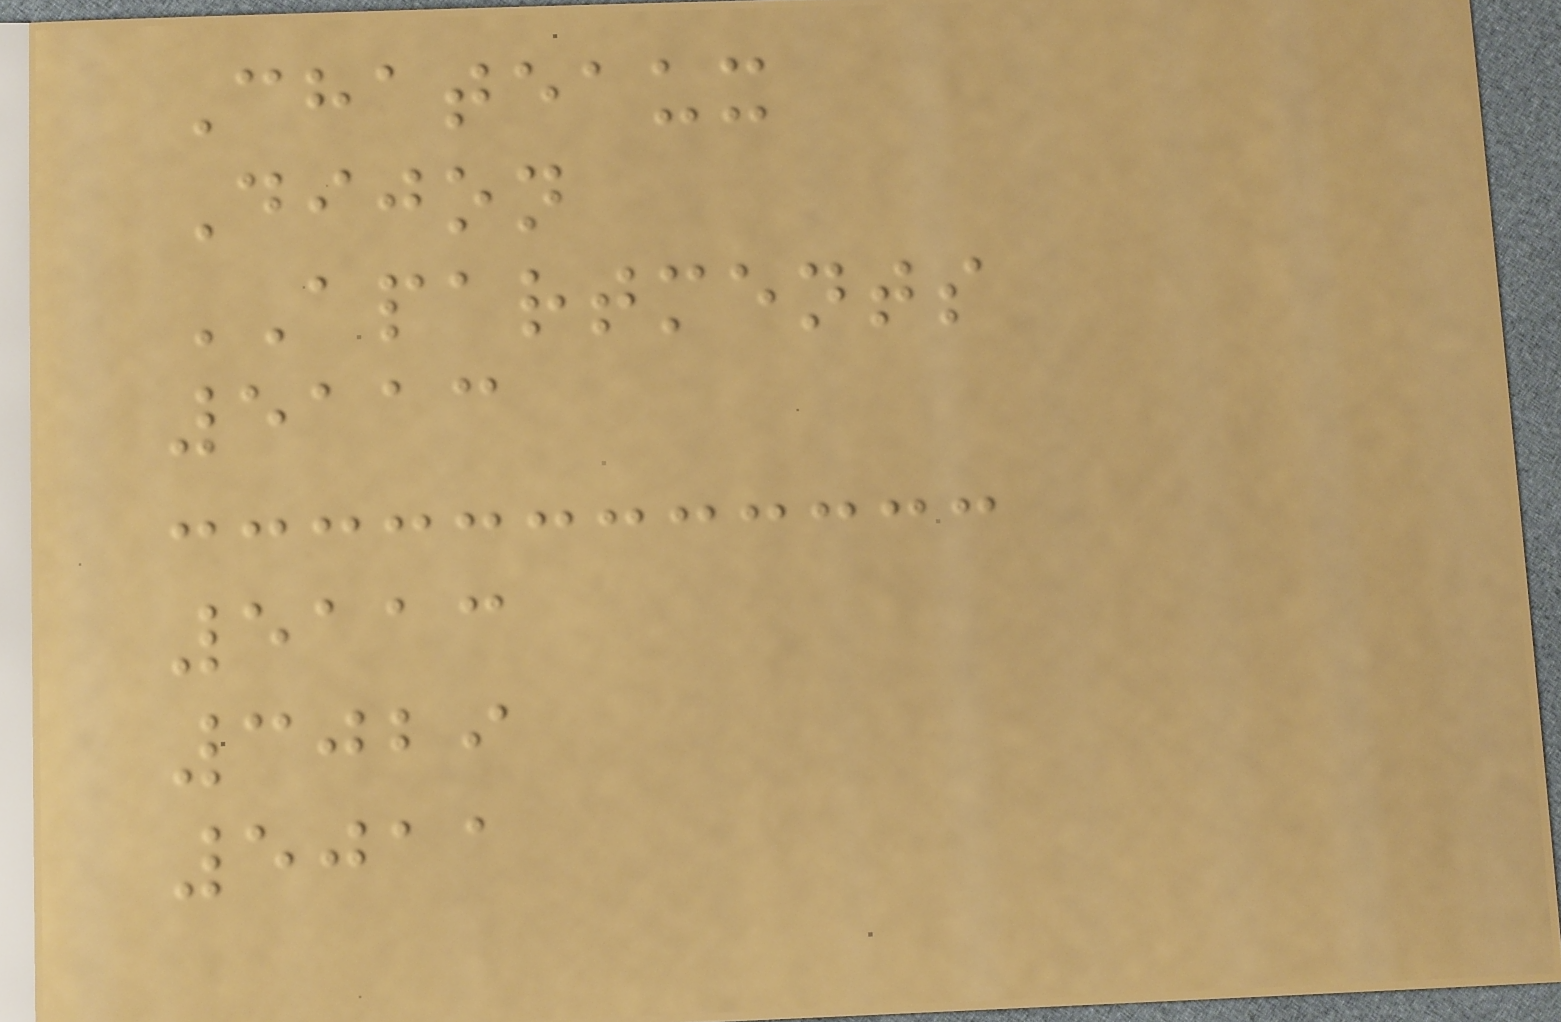Chateaux
Dijon
APARTMENTS
5113
5113
3029
5011
